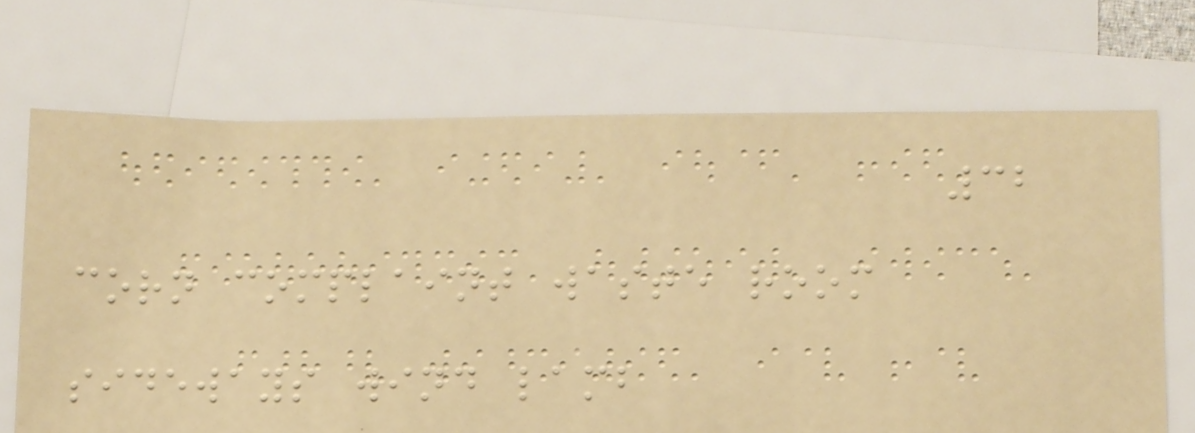32
corn complaint waste room
sideways wind lamb
